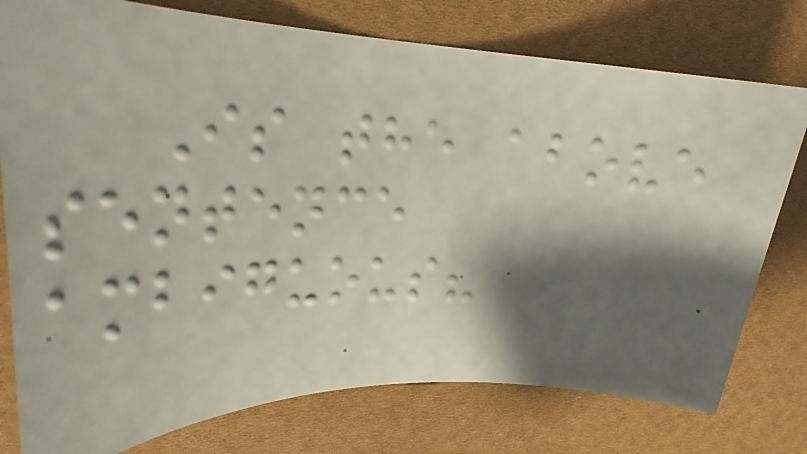Is the above
sentence
ambiguous?
